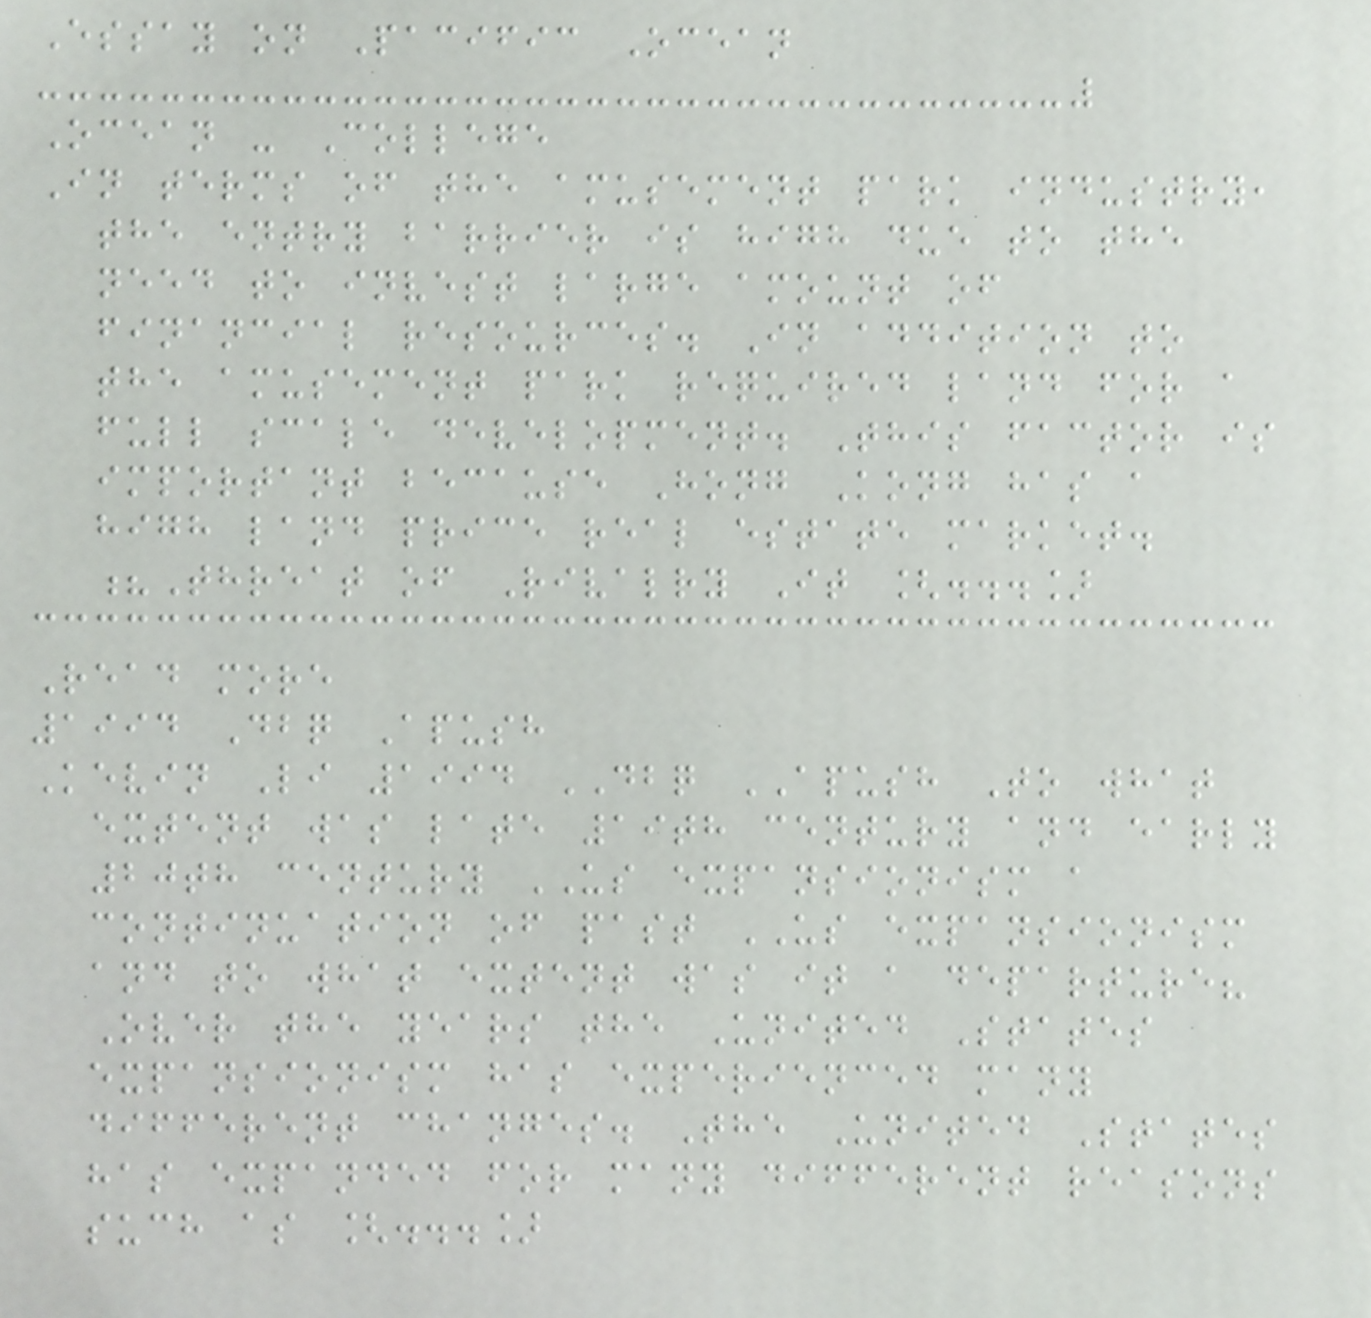Essay on Pacific Ocean
Ocean - College
In terms of the amusement park industry,
the entry barrier is high due to the
need to invest large amount of
financial resources. In addition to
the amusement park required land for a
full scale development. This factor is
important because Hong Kong has a
high land price real estate market.
?Threat of Rivalry It [...]
Read more
1994 Dbq Apush
Kevin Li 1994 DBQ APUSH To what
extent was late 19th century and early
20th century US expansionism a
continuation of past US expansionism
and to what extent was it a departure?
Over the years the United States
expansionism has experienced many
different changes. The United States
has expanded for many different reasons
such as [...]
